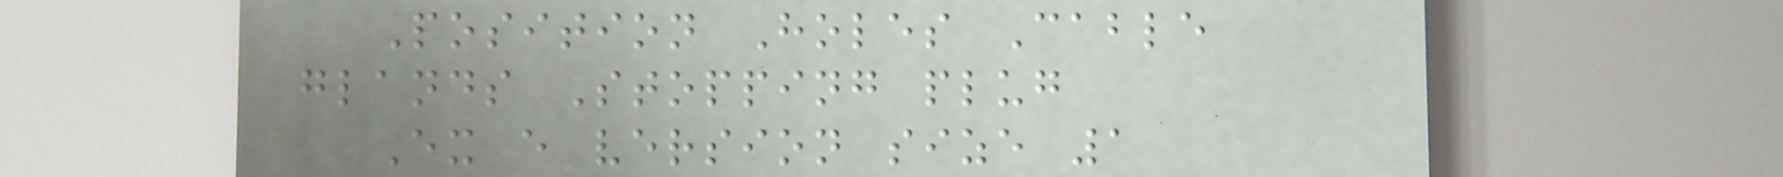Position Holes Cable
glands Stopping plug
Ex e version size 1
